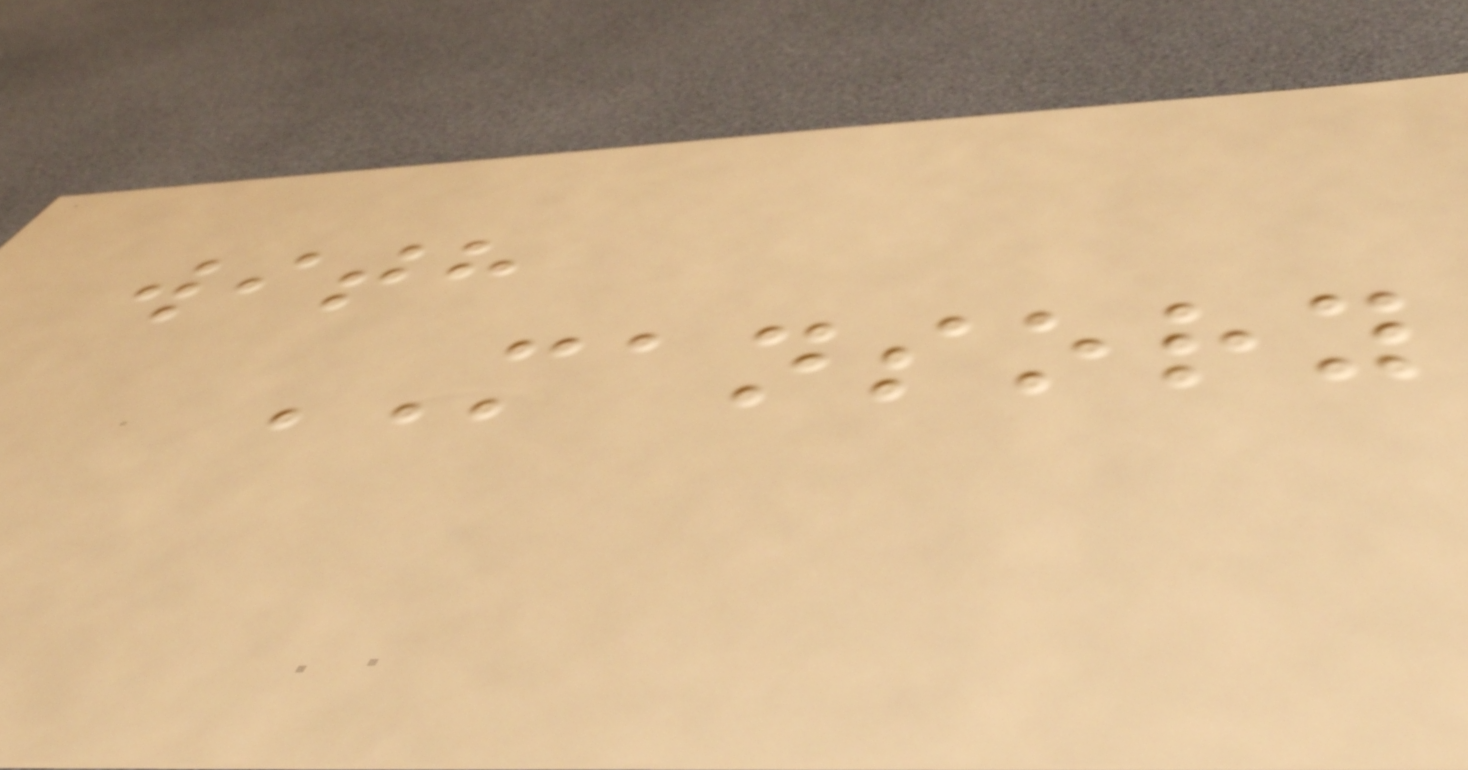with
MANSORY
